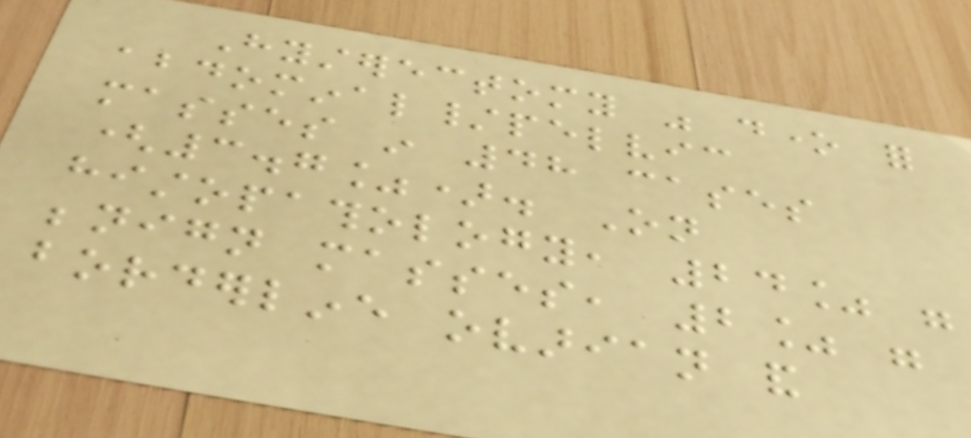Hysterectomy was done for
abdominal/pelvic
masses in 48 cases
(3.7%). On
histopathology, 24% were
benign masses, 2% were
borderline ovarian and
